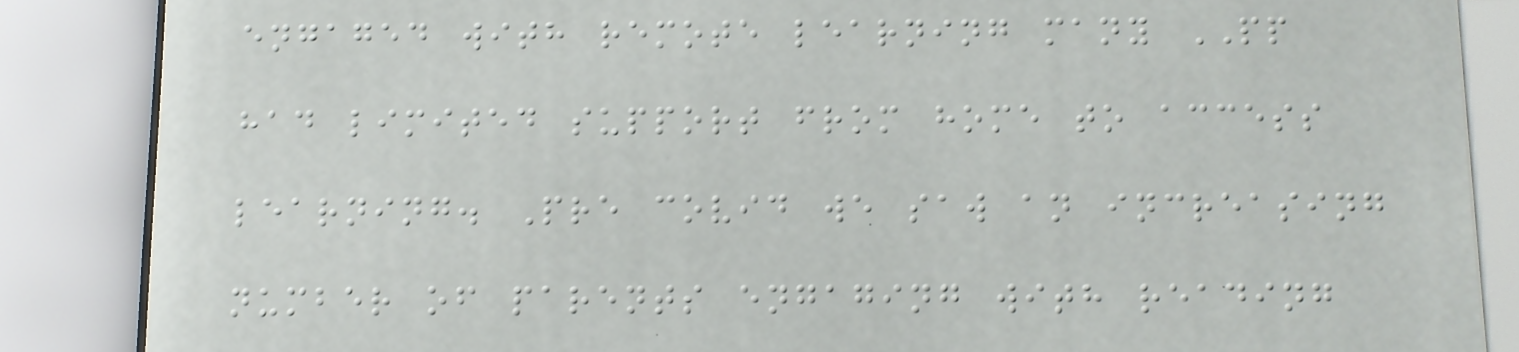engaged with remote learning many PP
had limited support from home to access
learning. Pre covid we saw an increasing
number of parents engaging with reading
